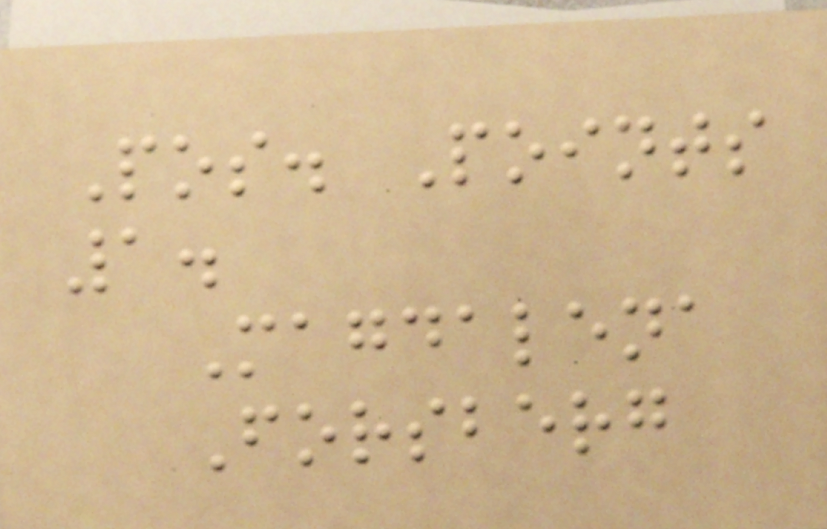Pos. Points
1.
Magdalena
Forsberg
